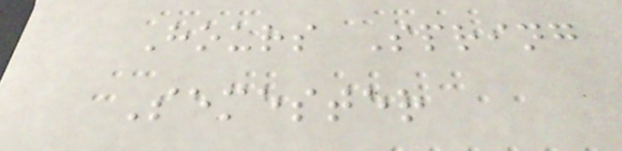Hours Spring
Semester
